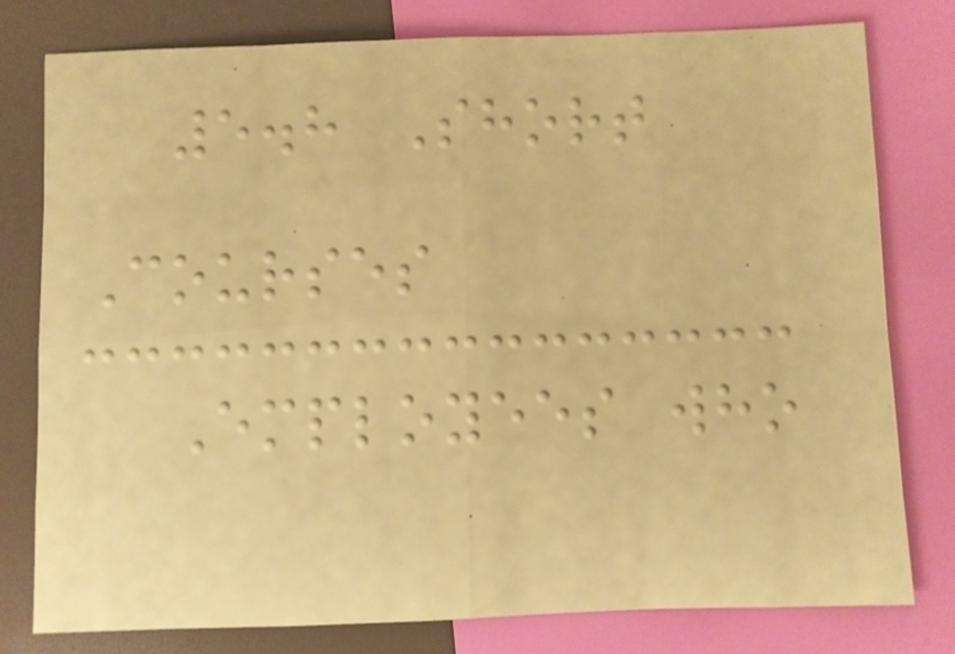5.8 Short
Courses
Employees who
